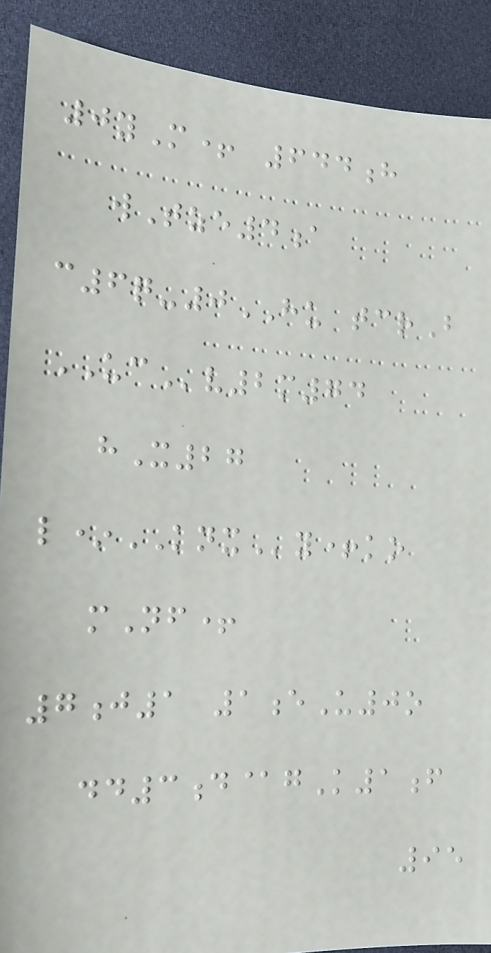0yM+ 644h
wTze4a
c6q-0HU tcrB
UCv2m74
hX27
l*KNXy+ko
mNf+
7j1 1eU0o
dd3d@gK1f
95
